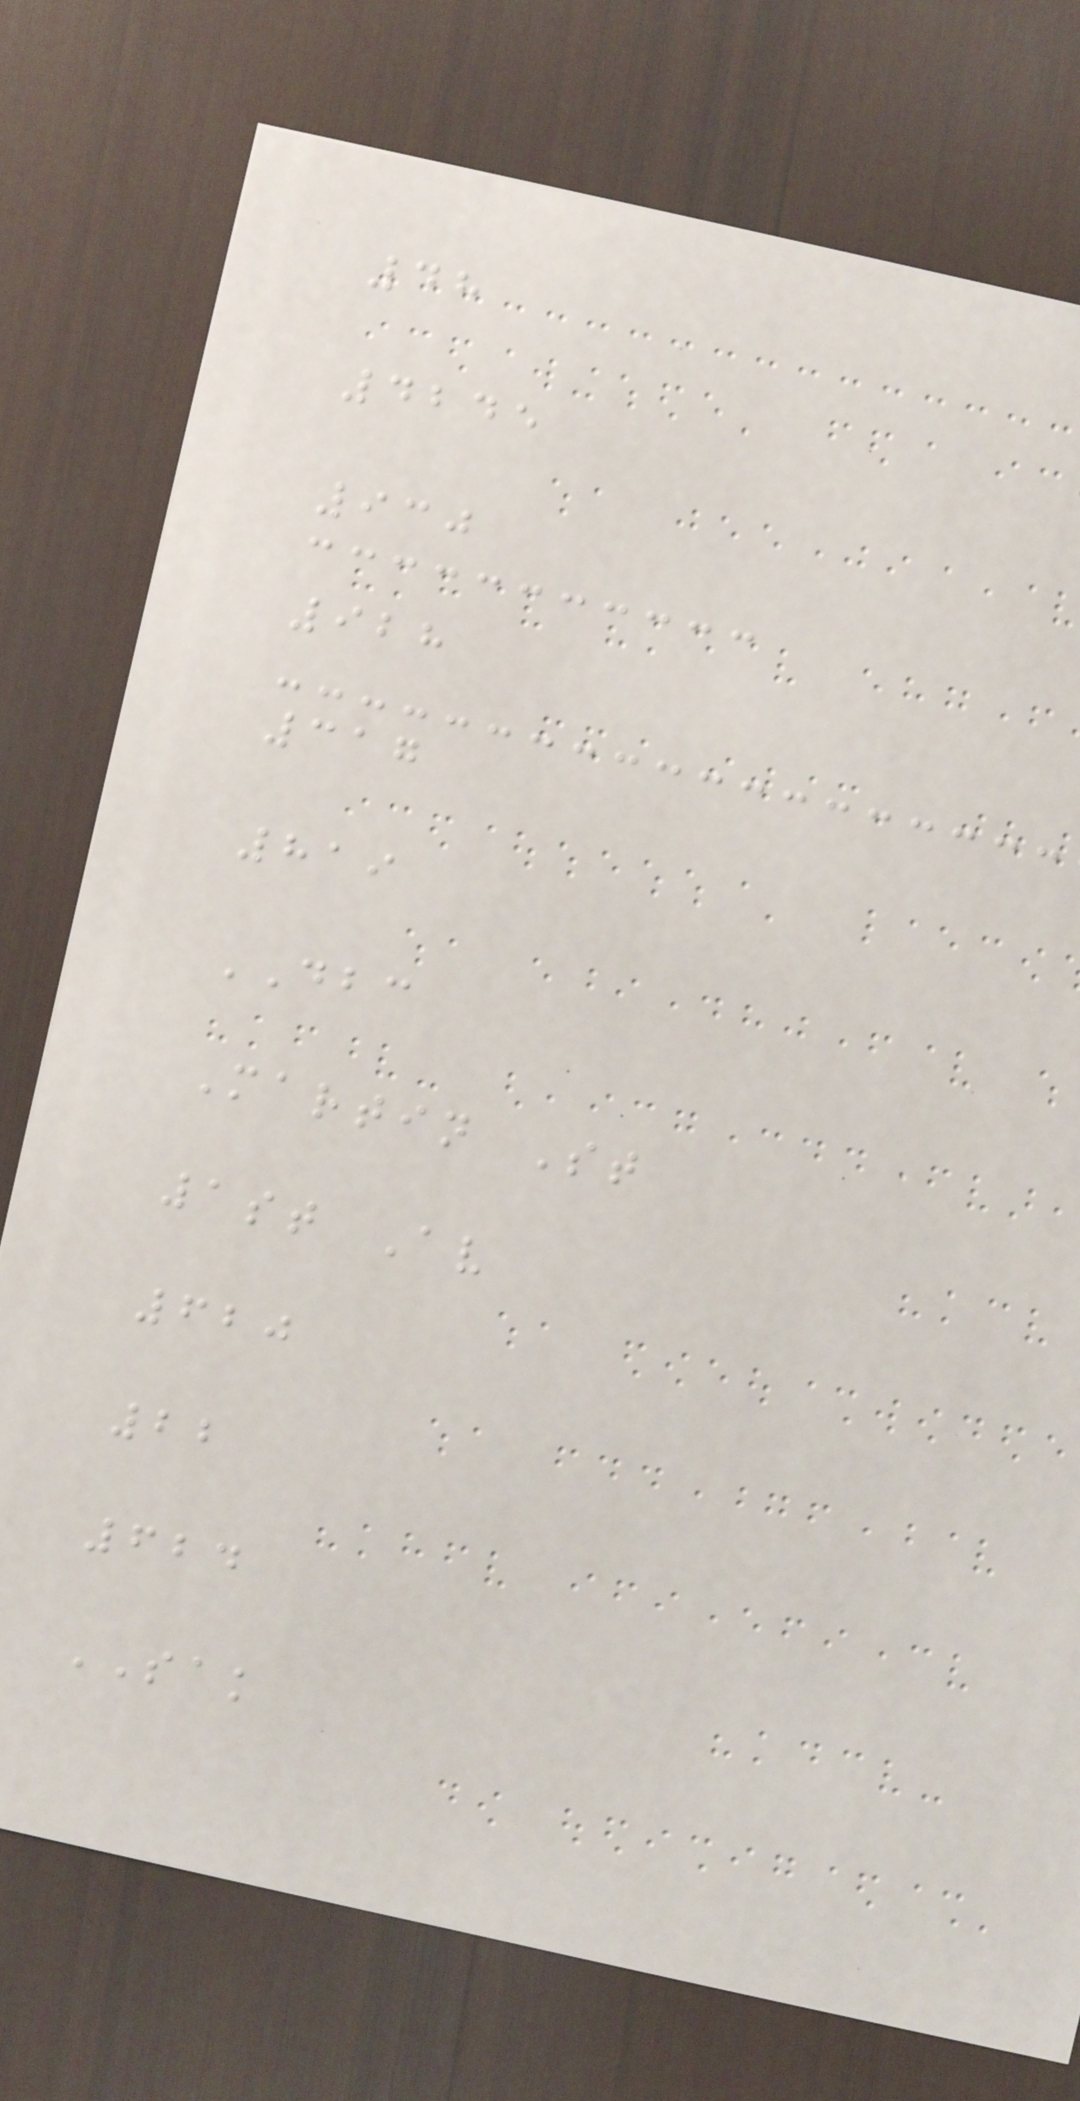48
4245
930
928
317
819
DBC
Martin St
1st Av
620
22
624
SAK
